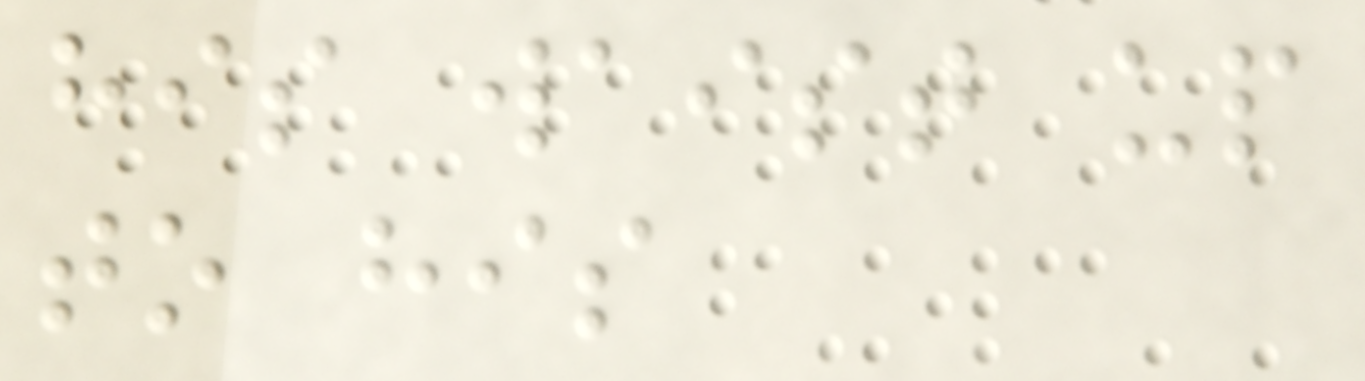his waist up
to his
